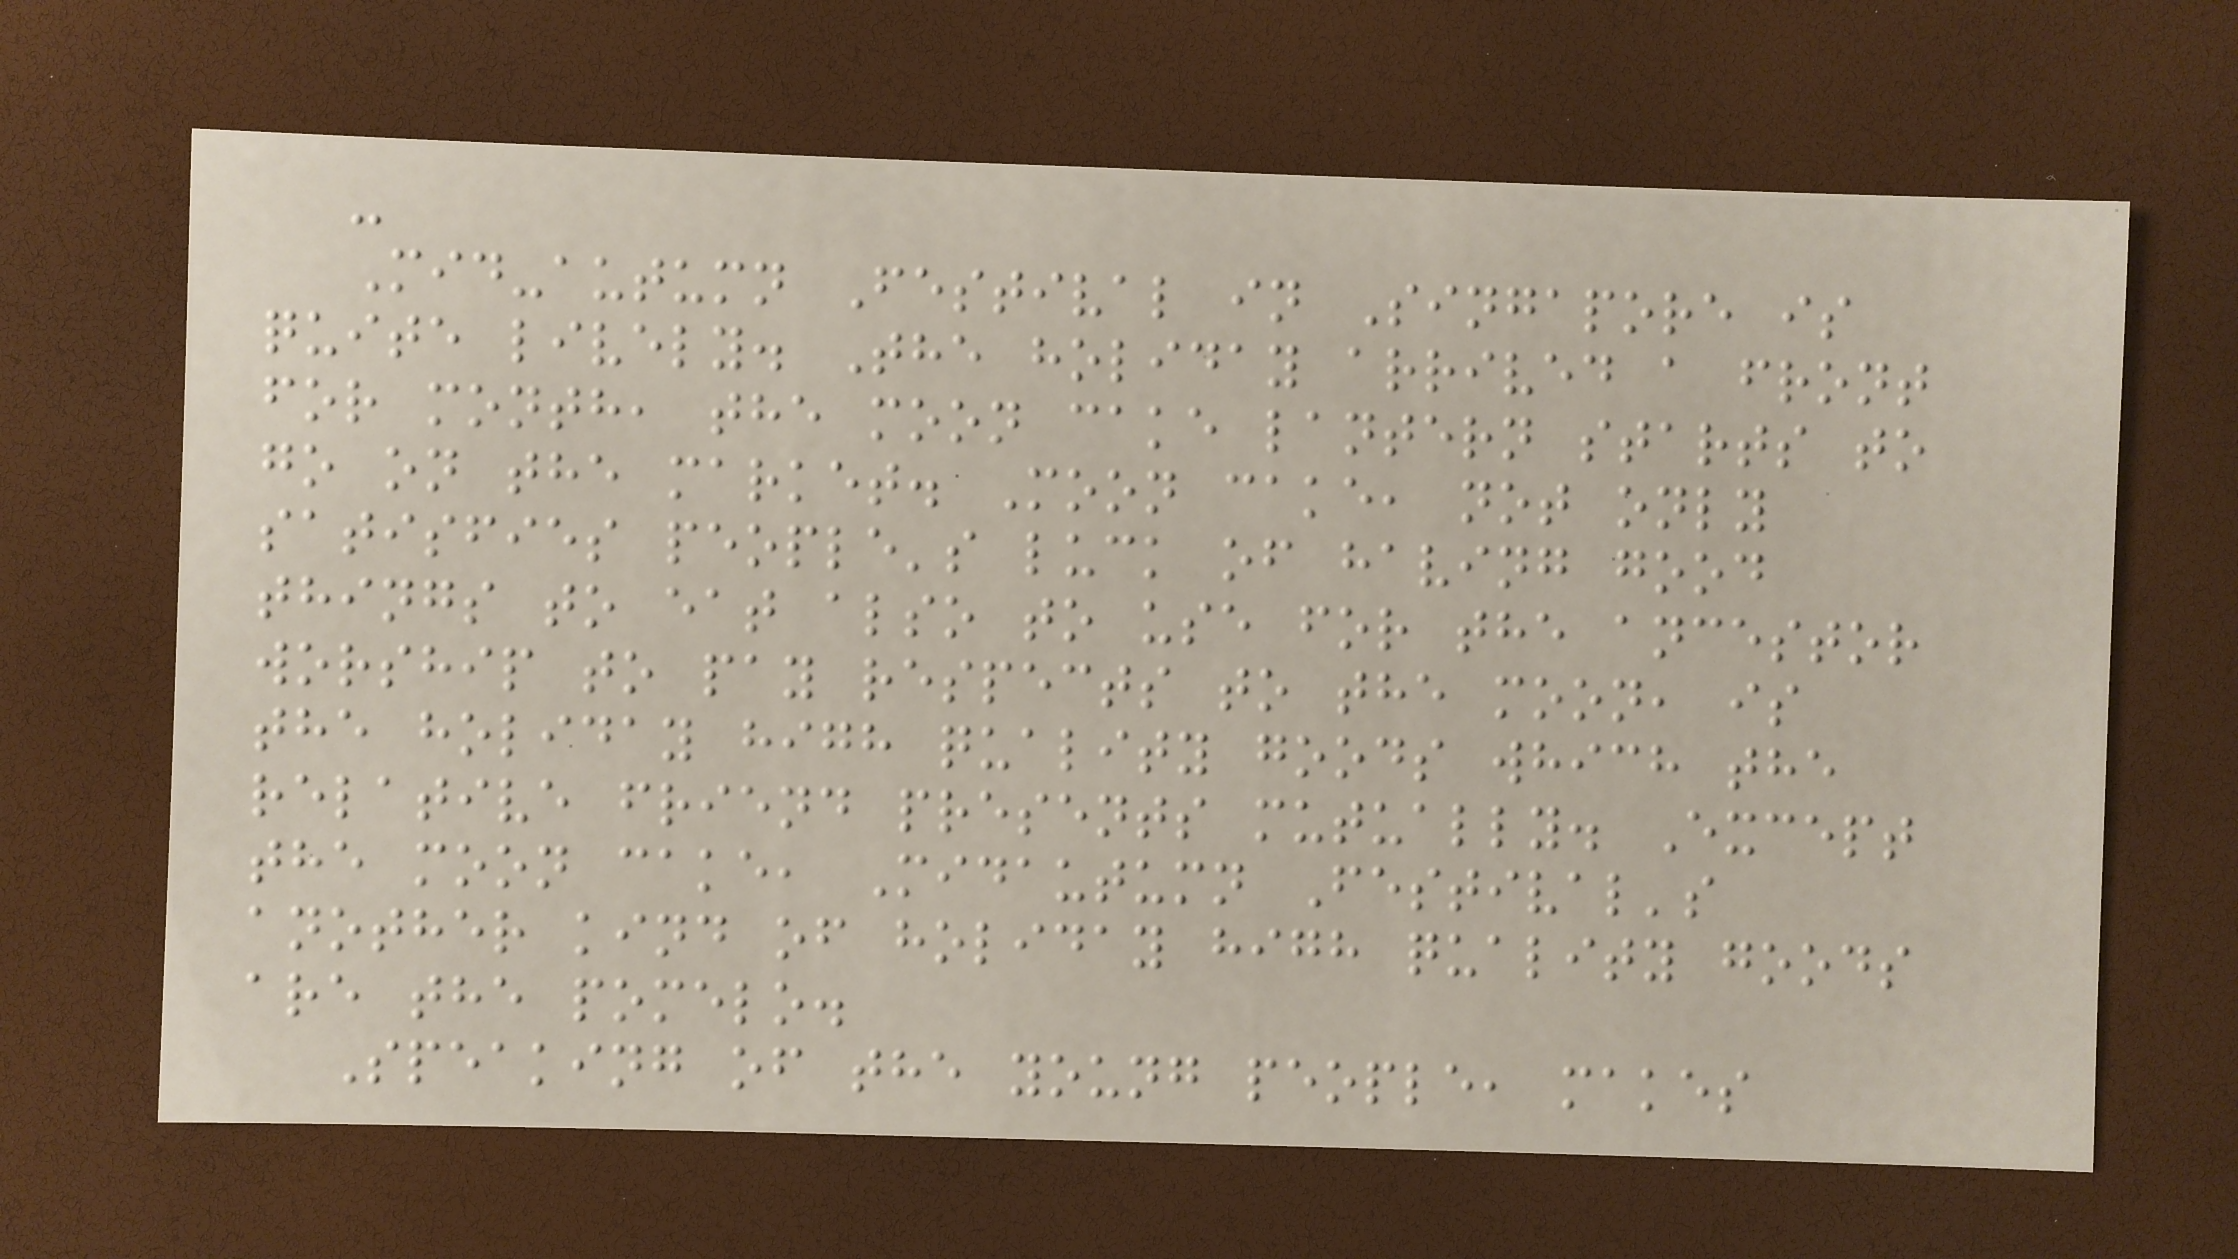-
Mid-autumn Festival in Singapore is
quite lively. The holiday arrived a front
for month, the moon cake lantern starts to
go on the market. Moon cake, not only
satisfies people's luck of having good
things to eat also to use for the ancestor
worship to pay respects to the moon, is
the holiday high quality goods which the
relative friend presents mutually. Except
the moon cake, Midautumn Festival's
another kind of holiday high quality goods
are the pomelo.
Speaking of the young people, makes
